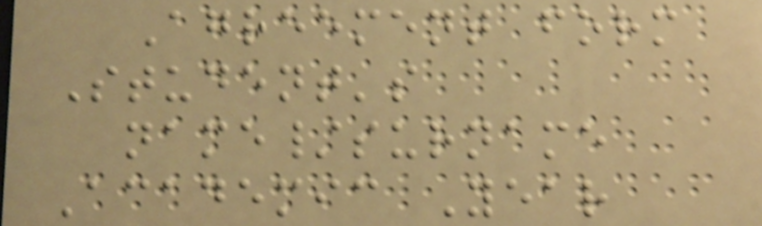Agreement form
Student's
name/surname
Academic Year
